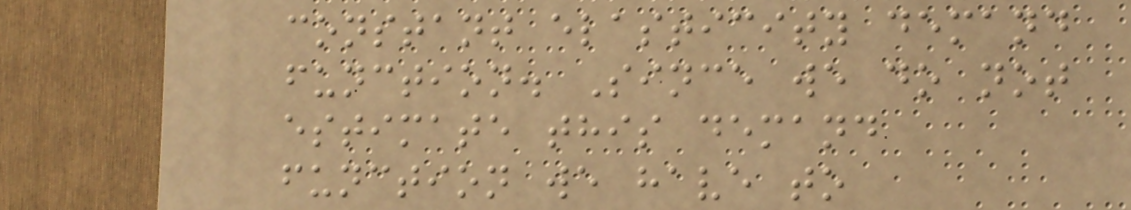constant elasticity demand
function. Since we do not
estimate this demand
function we have to
